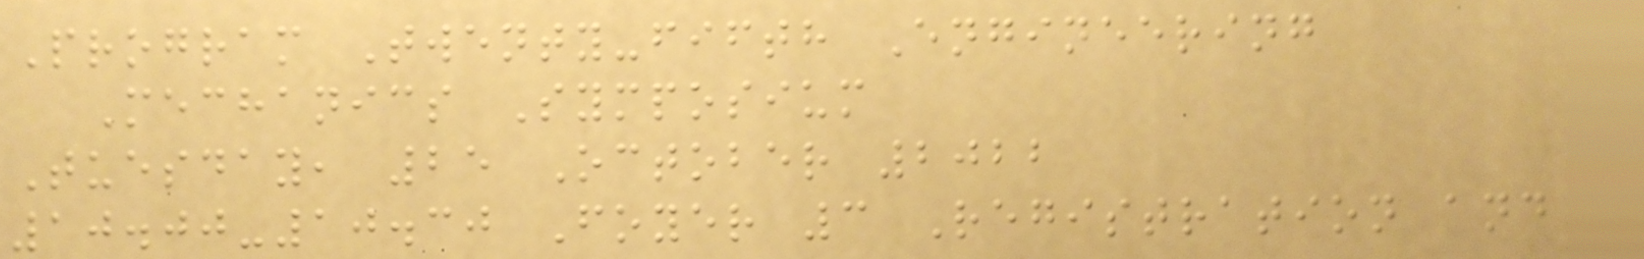Program Twenty-fifth Engineering
Mechanics Symposium
Tuesday, 25 October 2022
10.00-10.30 Foyer 3 Registration and
